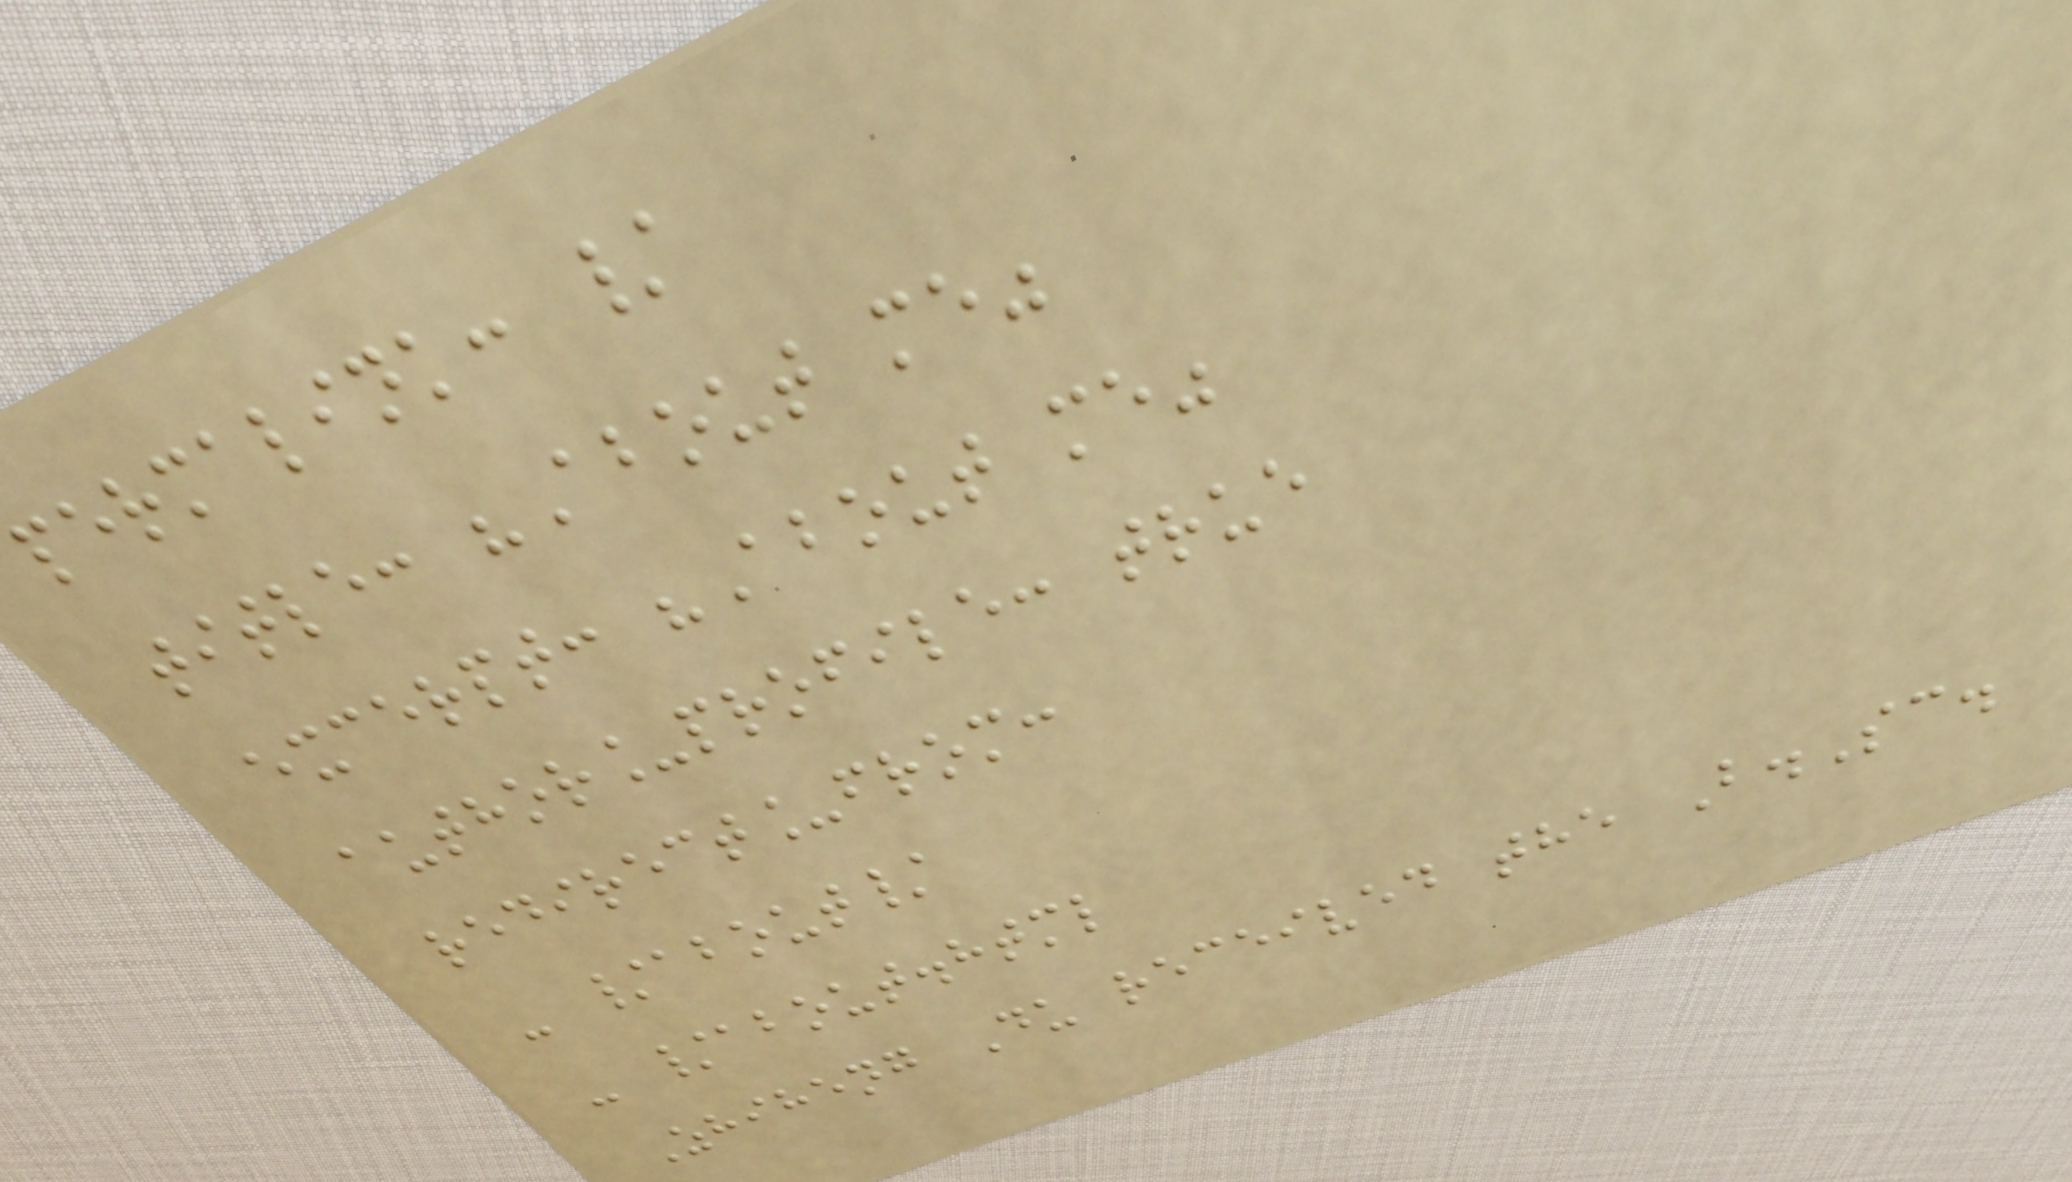permalink: /
title: "About me"
excerpt: "About me"
author_profile: true
redirect_from:
- /about/
- /about.html
Zhiheng Du received the B.Sc.
